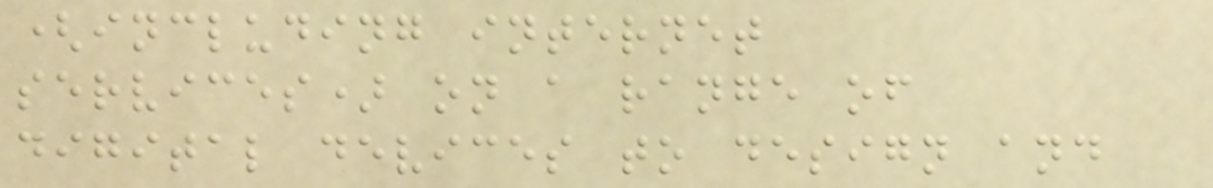(including internet
services) on a range of
digital devices to design and
